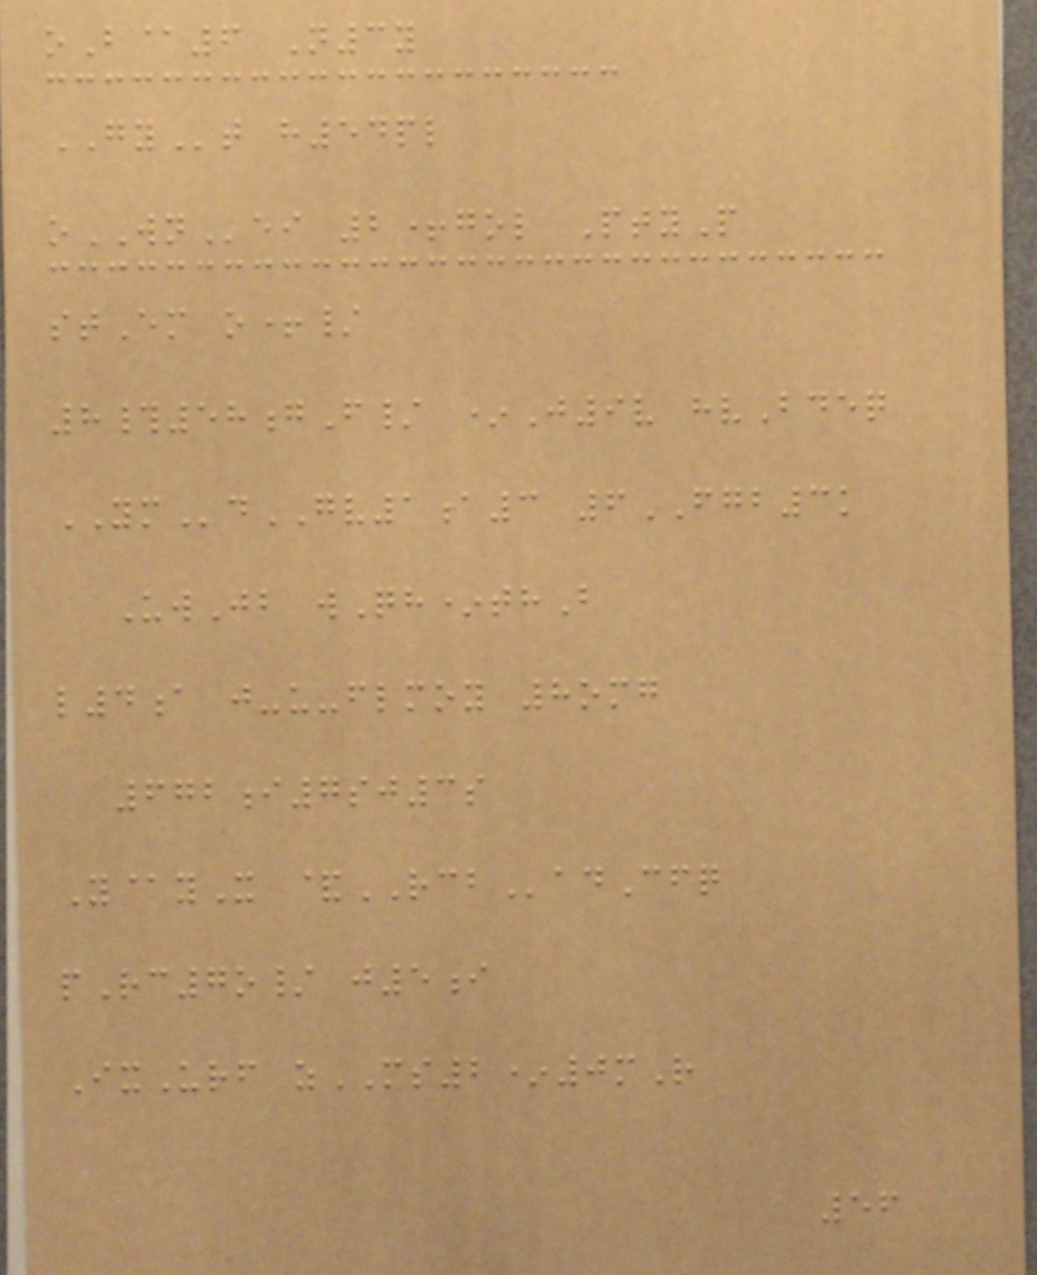oB@6 N3y
GYt h54pl
oWNei 2+gol PtyP
stEm o+/
8#58gF/ *J9v hvBdeq
YMdGV1a3 6FGB3k
UwJb wQh*thB
l4a j-u-flmoy 8omg
672i7sj3s
Y@yX &RCBadCfq
pRc7o/ j5i
IxUrf zMS2*0mR
56
